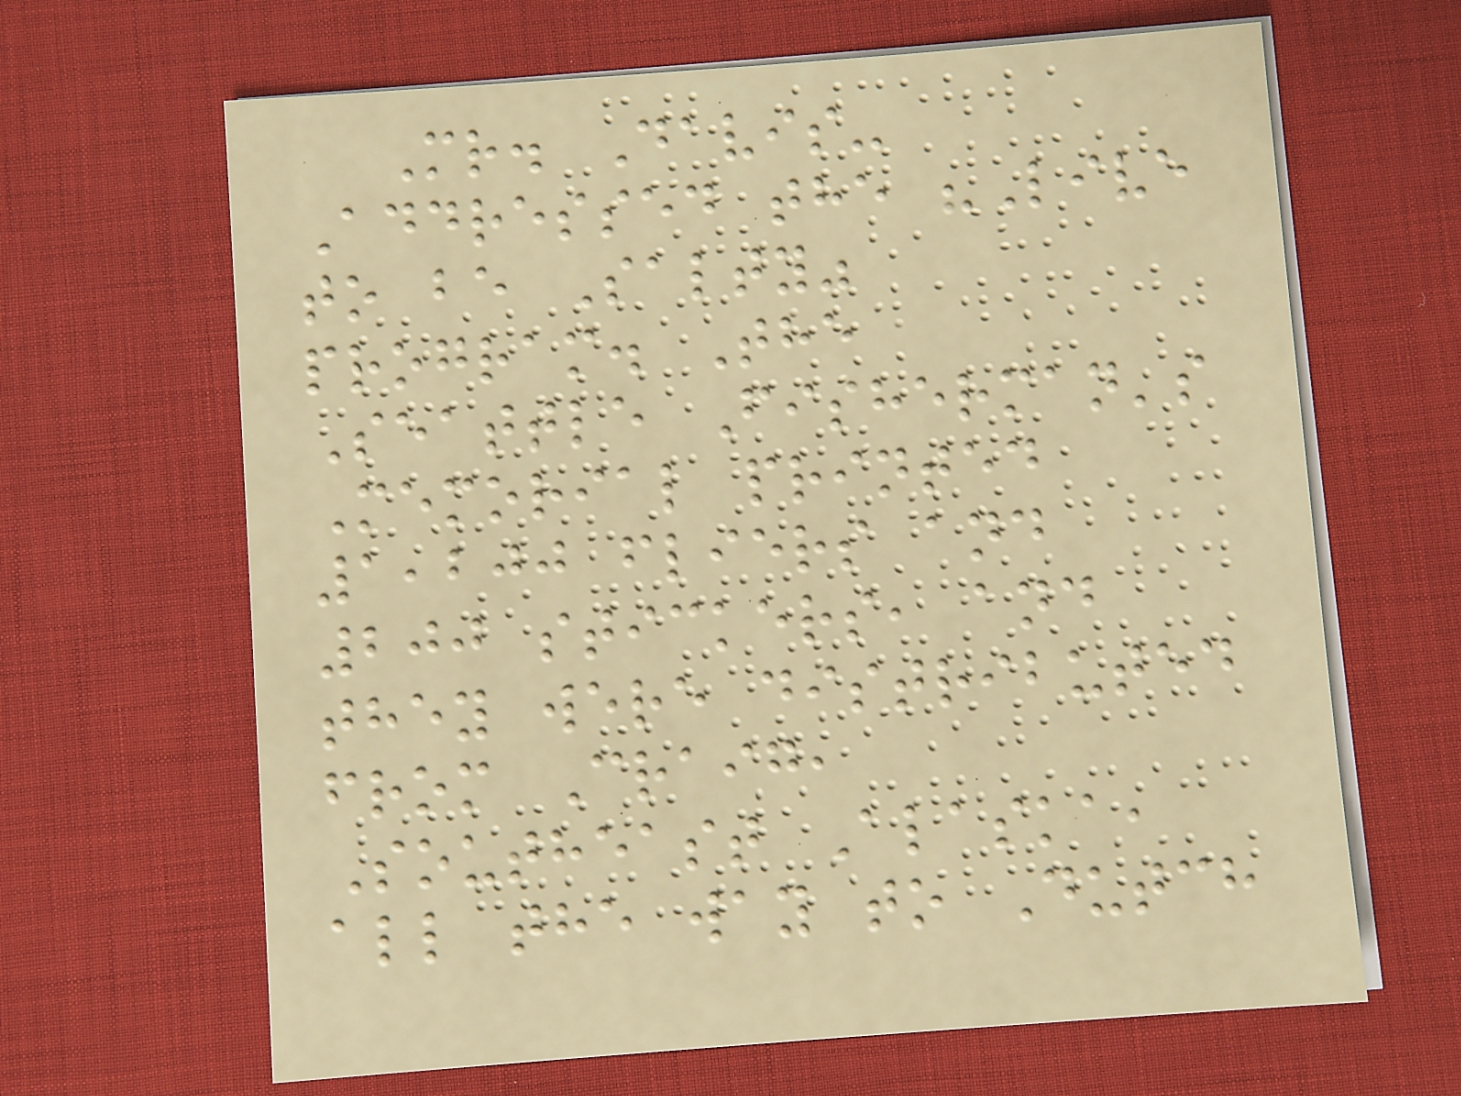Mr. Davis-
Addressed the "Live
to be Salty"
program. The
Seattle Fisherman's
Memorial printed
1,200 fliers and
200 stickers, and
they were distributed
from Craig,
Southeast Alaska,
all the way to Dutch
